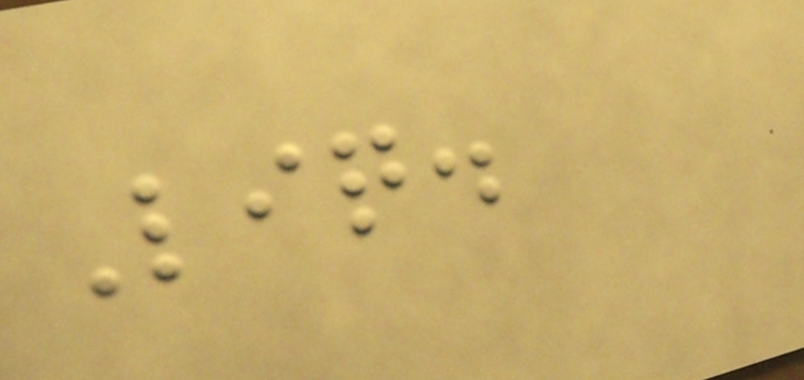Liq.
